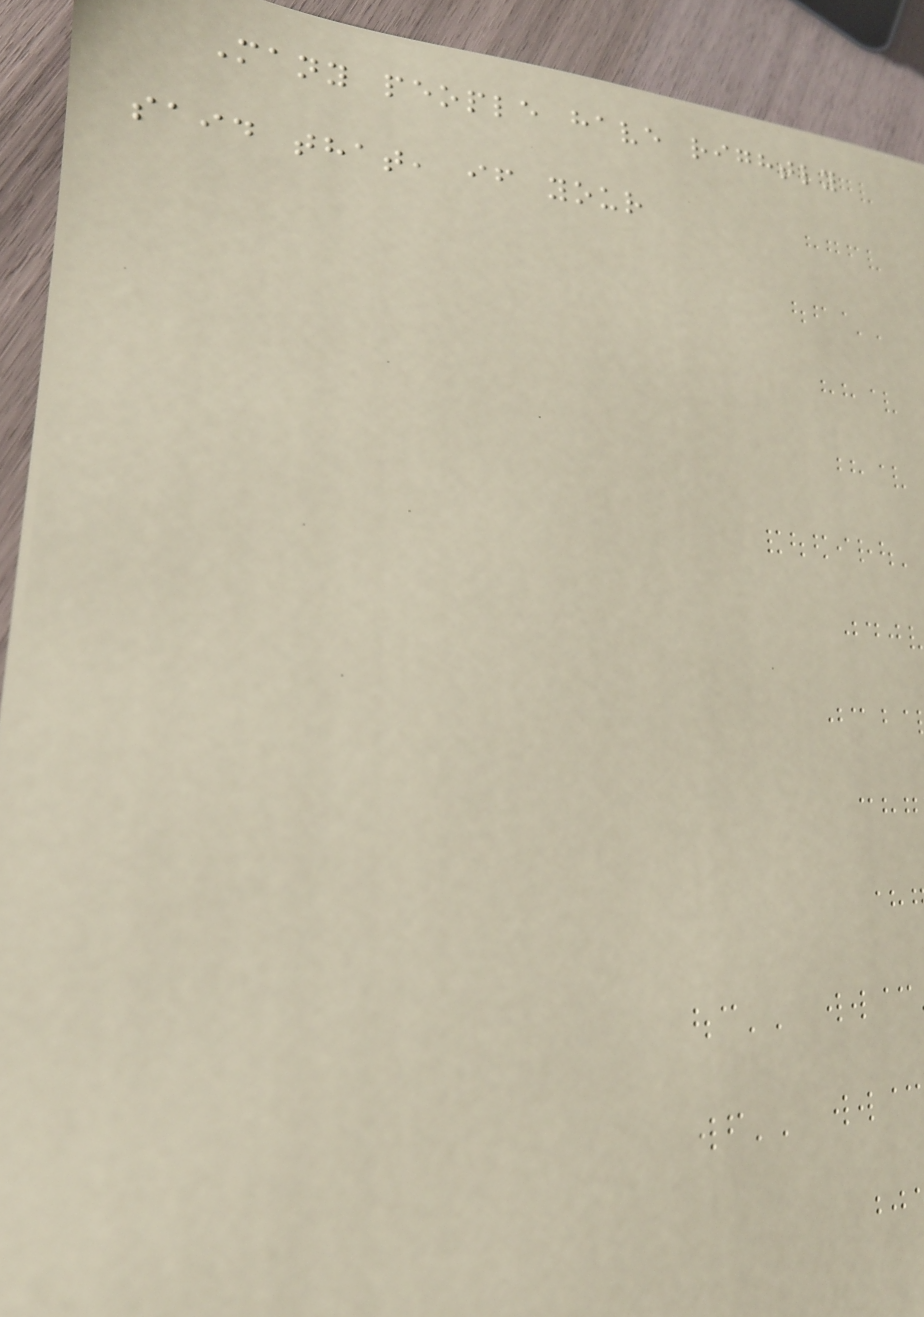Many people have rightly
said that, if your
